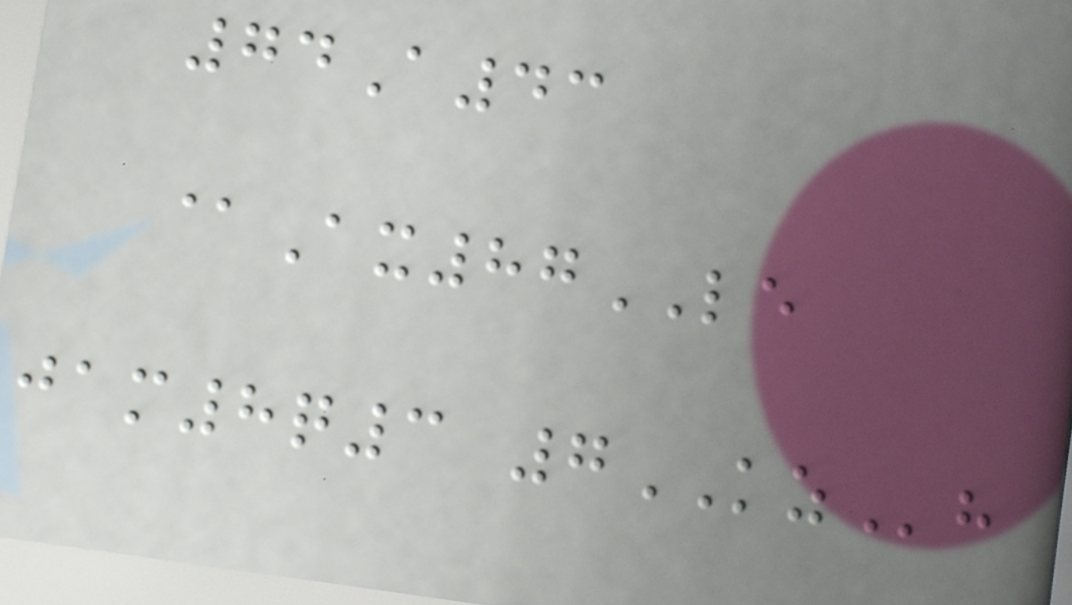74A43
@Ax87LE
jam8q3 7KZh
